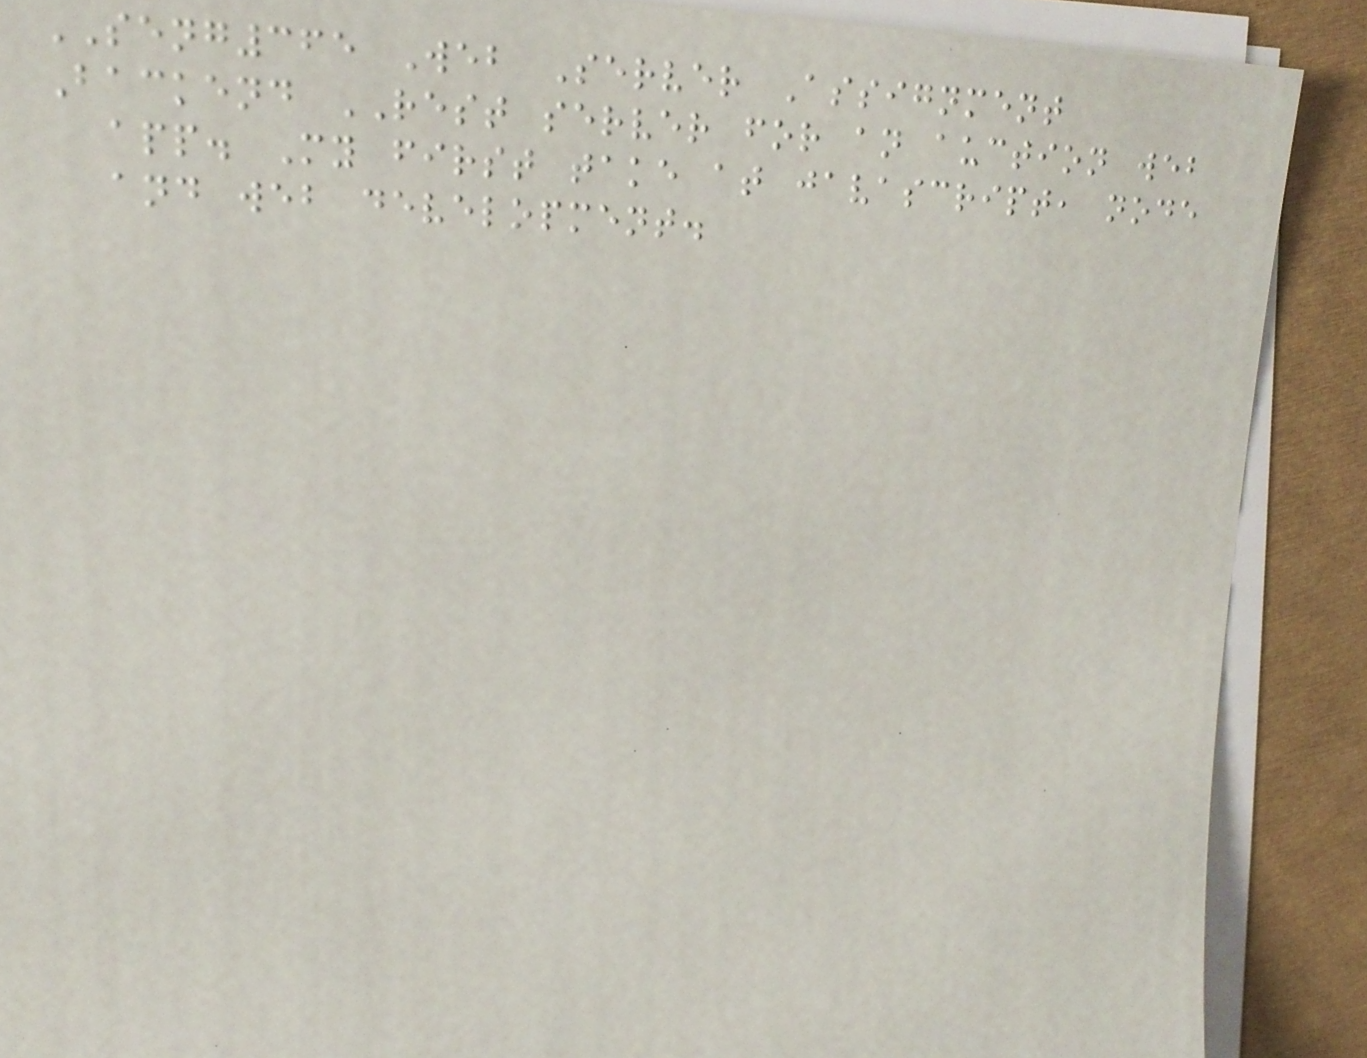SENG365 Web Server Assignment
Backend REST server for an auction web
app. My first take at javascript, node
and web development.
